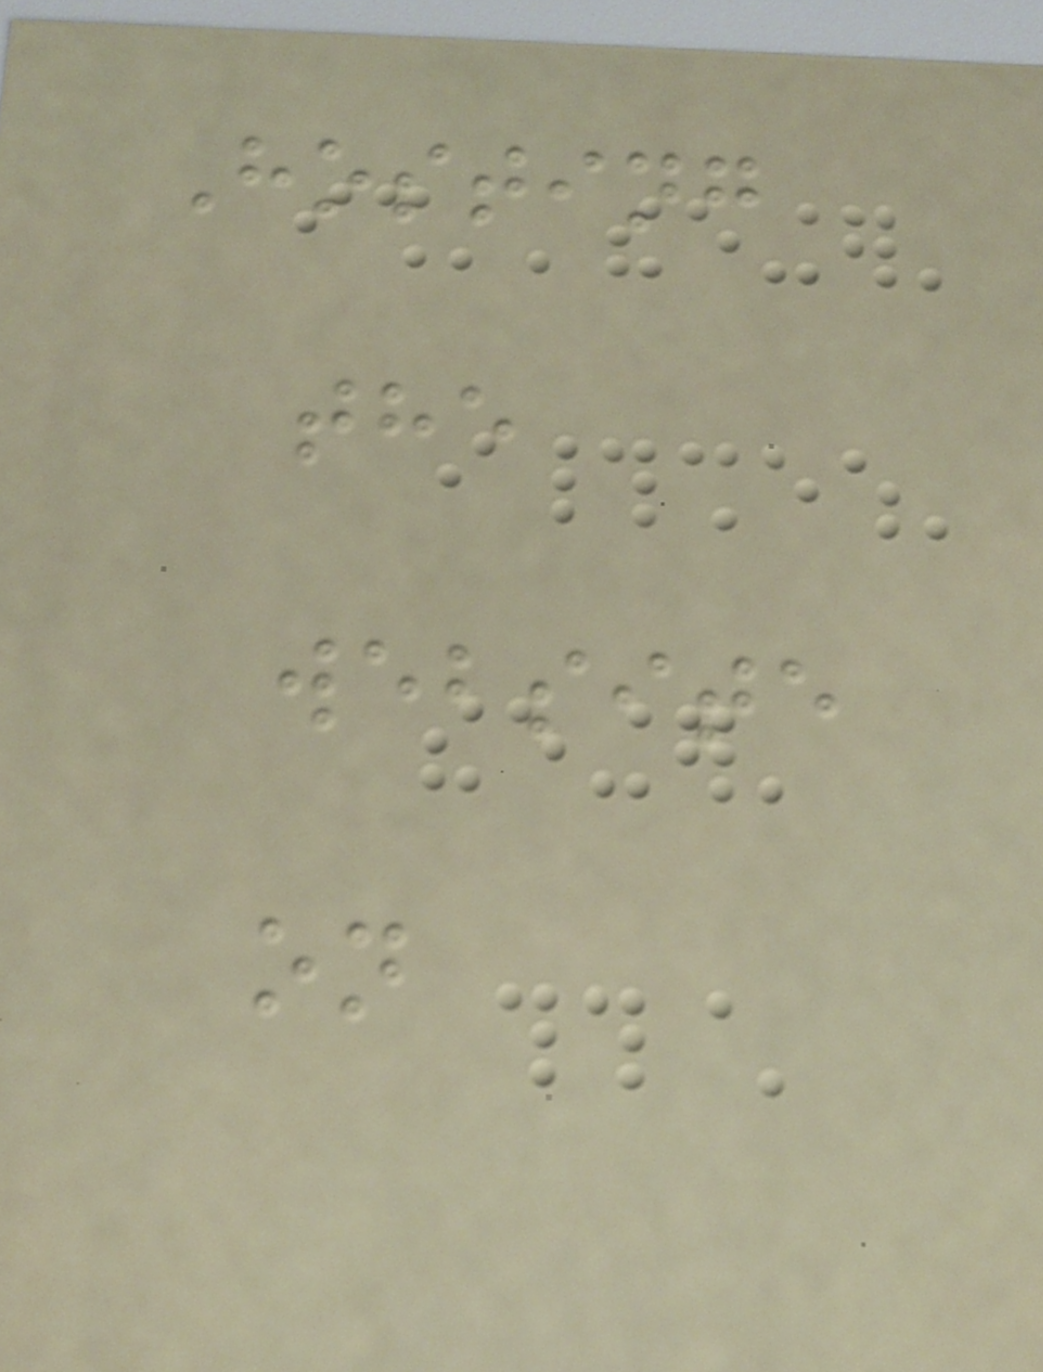Hosting
the
website
on
